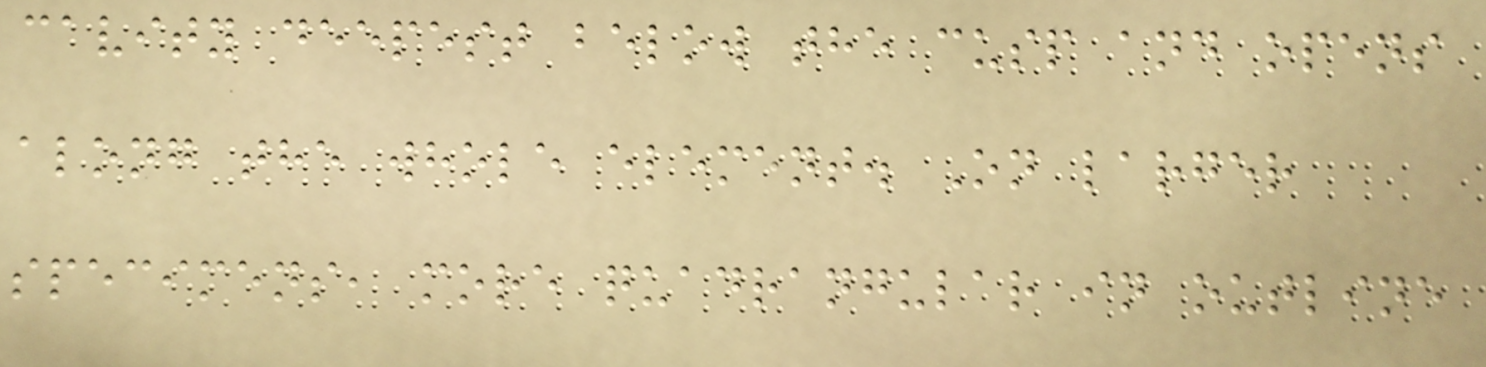cavity deepest below the cusp and opens
along the whole element. On larger
specimens, more quadrangular in outline
